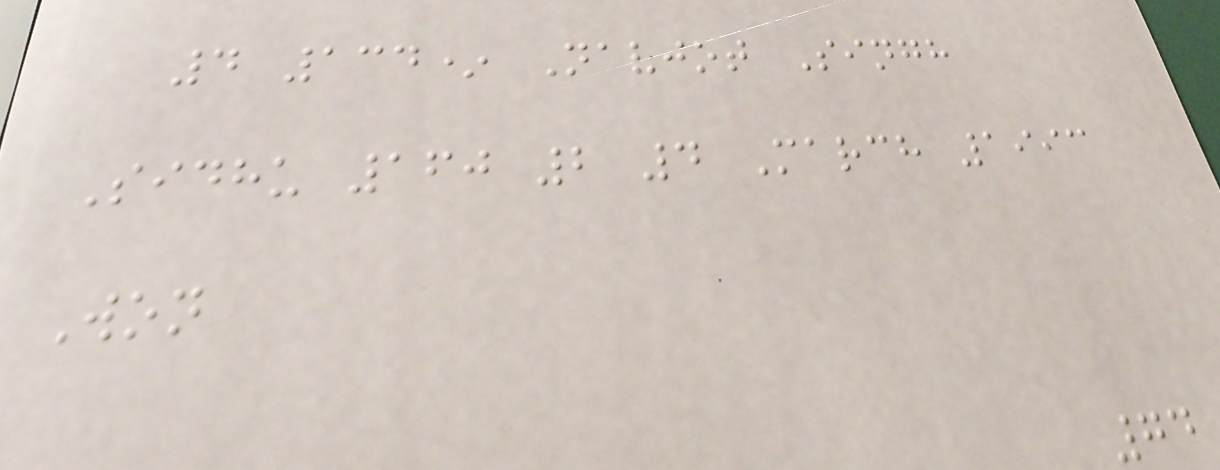4 134* Navjot Singh
Sidhu 160 2 4 March 1993
Won
74
